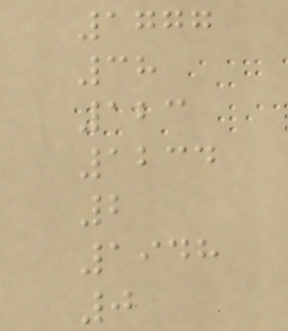1777
38
123
1234
2
1948
0
